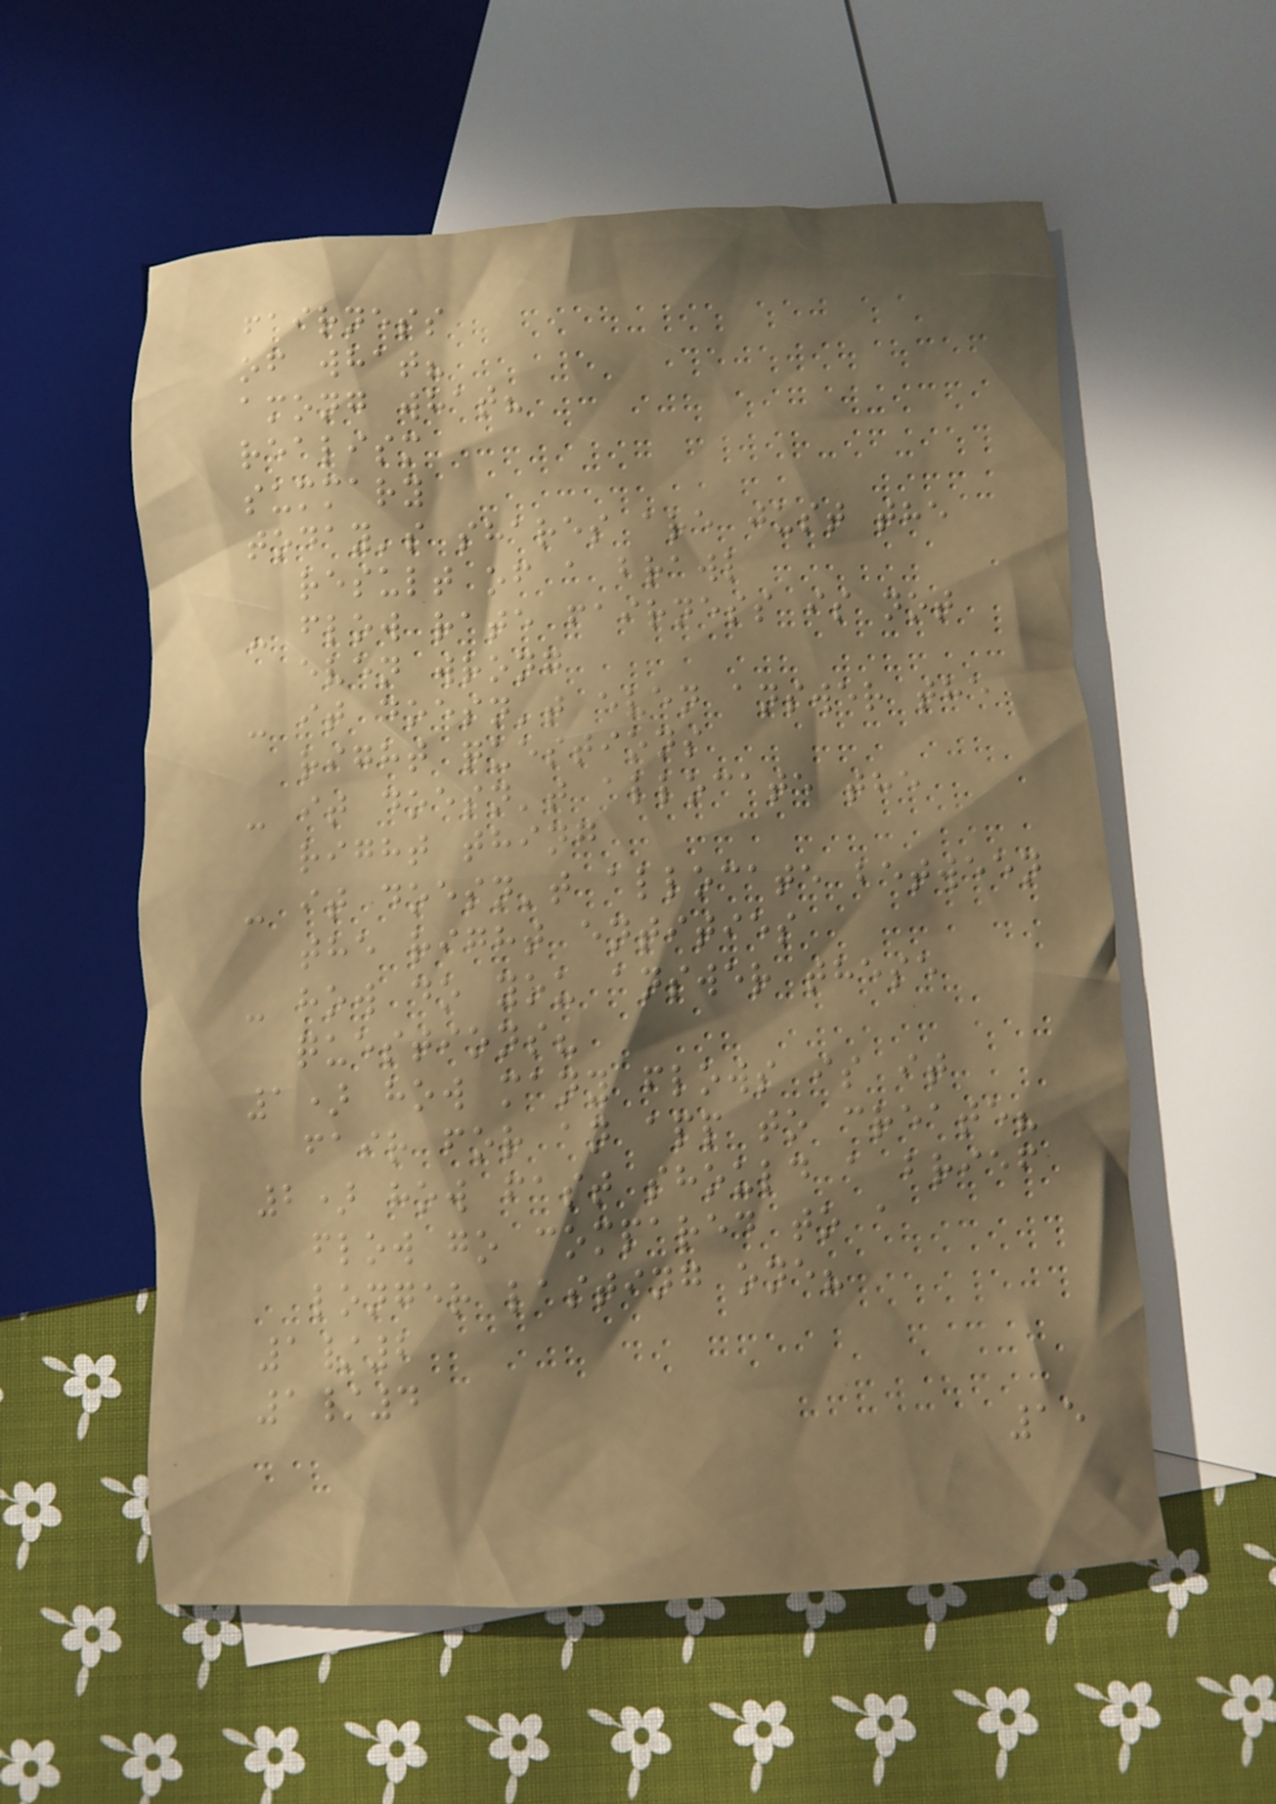fairness
of what?
among what?
realism
summary
today's shares are just the
result of a brawl
- flow rate fairness is not
even wrong
- it doesn't even answer the
right questions
- it doesn't allocate the
right thing
- it doesn't allocate between
the right entities
- how do you answer these
questions?
1) how many flows is it
fair for an app to create?
2) how fast should a brief
flow go compared to a
longer lasting one?
1/2
1/4
15
